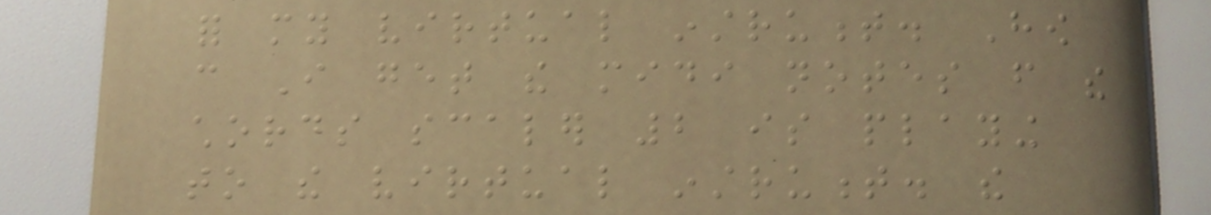for my virtual instrument. How
can I get the midi notes from the
chords scaler 2 is playing
to the virtual instrument. the
